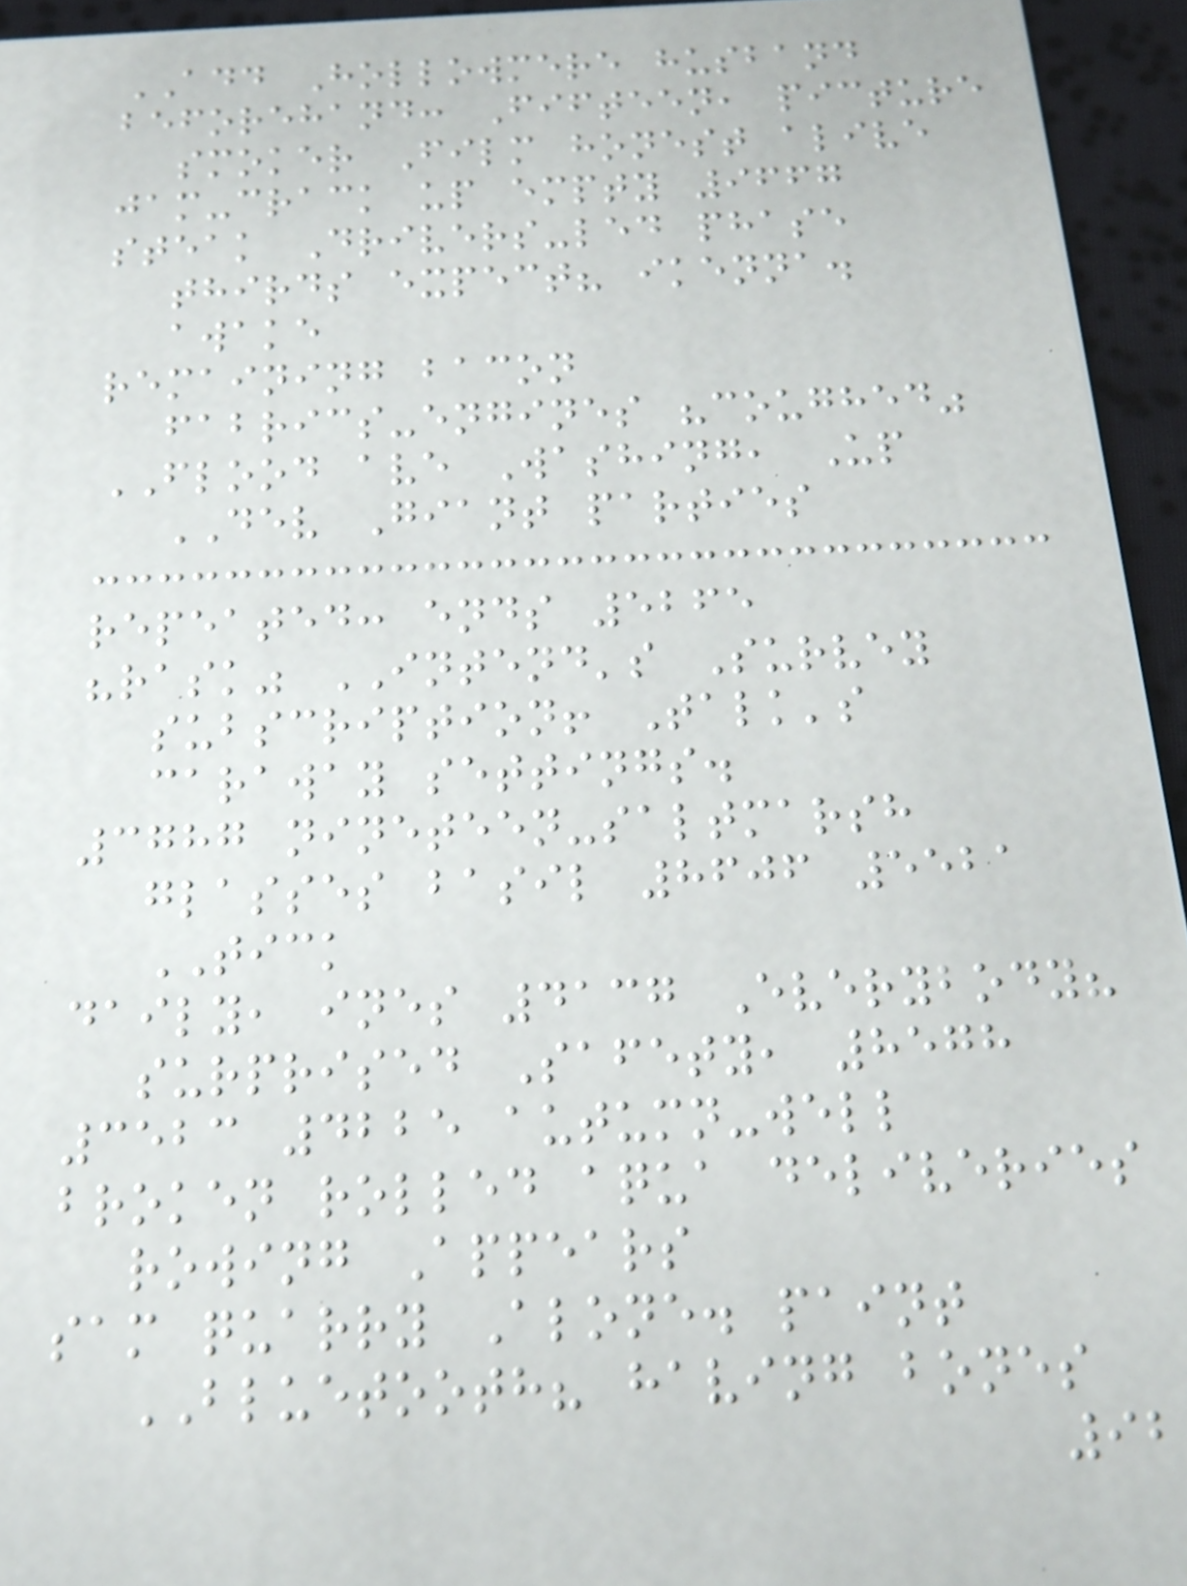ADD Hollowmere husband
beforehand: Fifteen, picture
smoker Film honest alive
jam-crack up empty 9667
steak Drivers-led phase
thirds expect? ikenna.
awake
remaining bacon
fabrics-engines "coughed"
FLOOD ave Washing, Up
DEV Giant parties
repeated: ends 5265
"rask" INTEND's Survey
subscription! Talk's
caraway settings.
3787 nineteen-saltmarsh
glasses basil 8606 5521
TICK
daily, ines 4137 Everybody?
surprised Safety, 8578
3523 4225 autumn-well
broken rolled aqua deliveries
rowing Appears
sam quarry Alone. paint
BLUETOOTH? having bones
92
